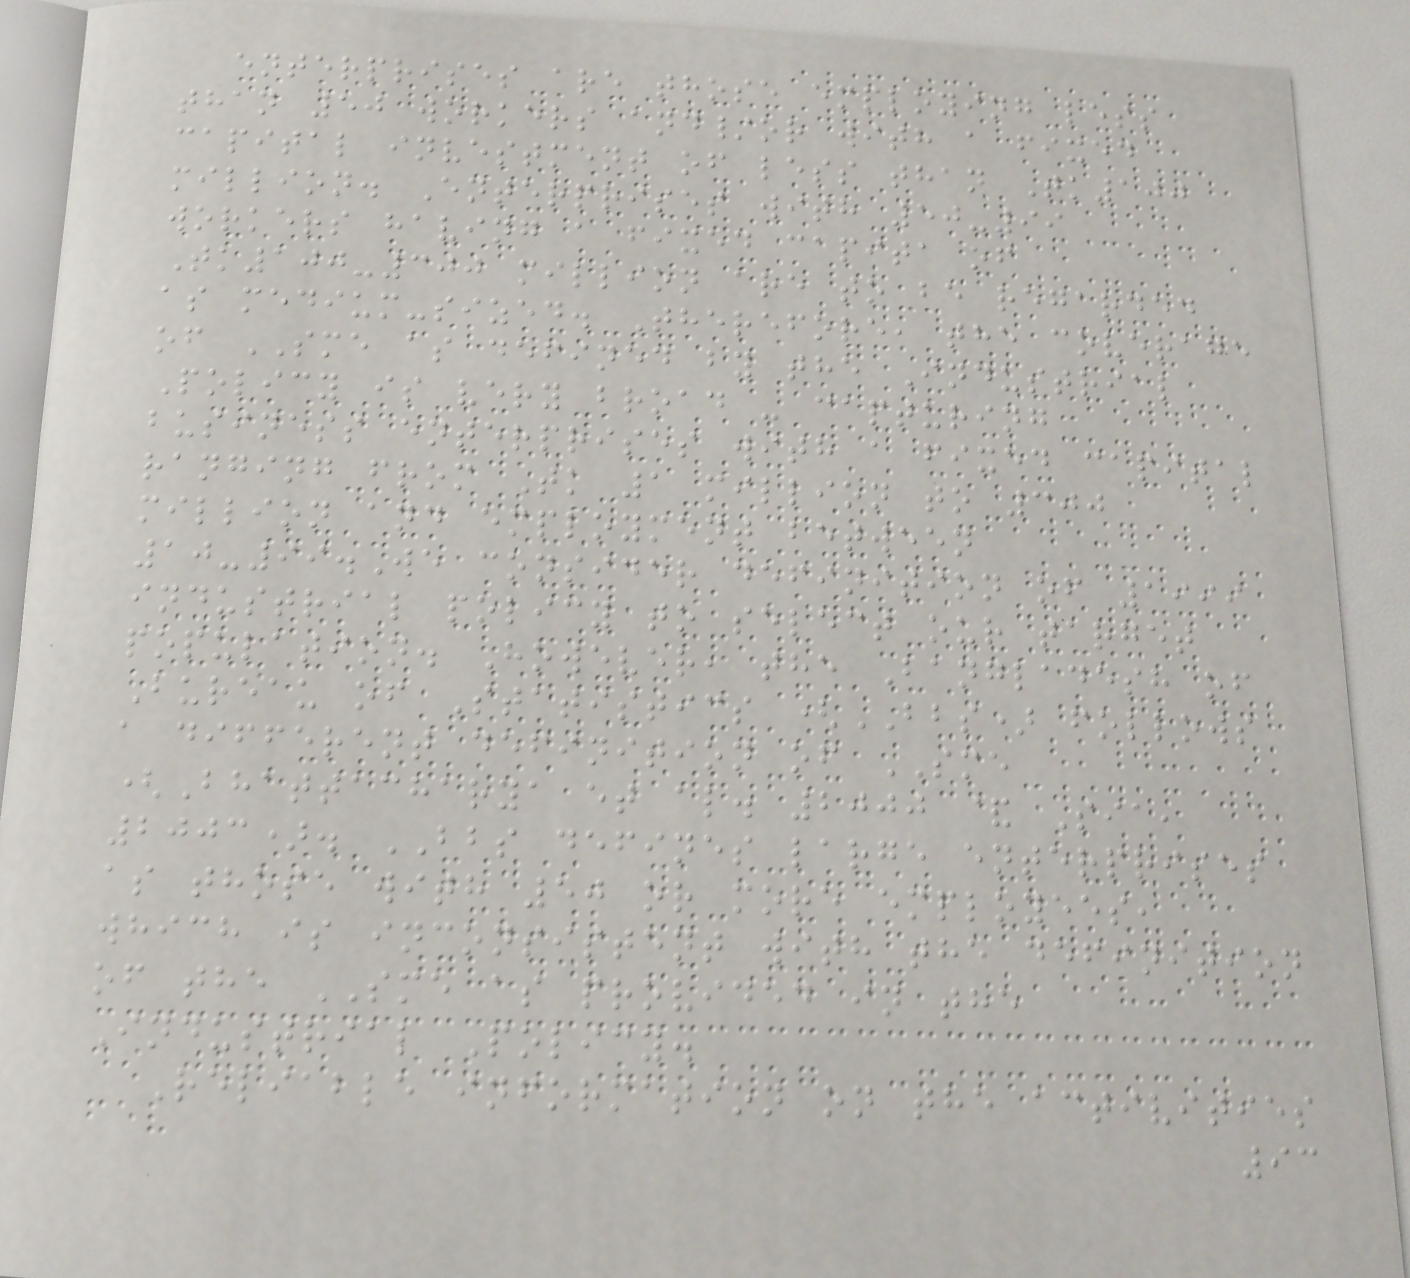enterprises are those employing less
than 50 workers and/or with a fixed
capital investment of less than Tk100
million. Enterprises with 50-99
workers having a fixed capita of
Tk100-300 million are to be regarded
as medium-sized. Therefore, the coverage
of SME as defined by the Industrial
Policy is very broad - capturing
business enterprises with a fixed capital
ranging from Tk 1 million to 300
million and employment between
10-99.We consider definition of 1999
industrial policy to select our target
population. However, the Bangladesh of
Bureau of Statistics (BBS) follows
a different definition of SME
(Bhattacharya et al. 2000 & Sia,
2003). BBS defines large enterprises
as those with 50 or more employees,
which is inconsistent with the definition
of the SME as provided in the
Industrial Policy.
Reliable information on the activities
93
